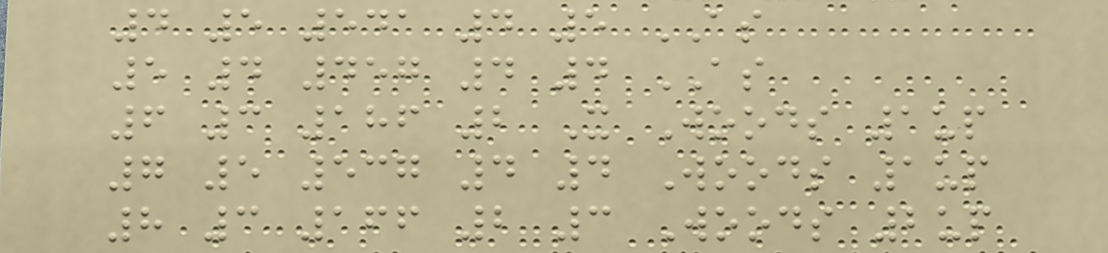4 5 541 4 5 AS
5 4 457 4 4 AS
6 3 186 2 X Woods 1up
7 5 537 4 4 Woods 1up
8 3 166 2 3 Woods 2up
